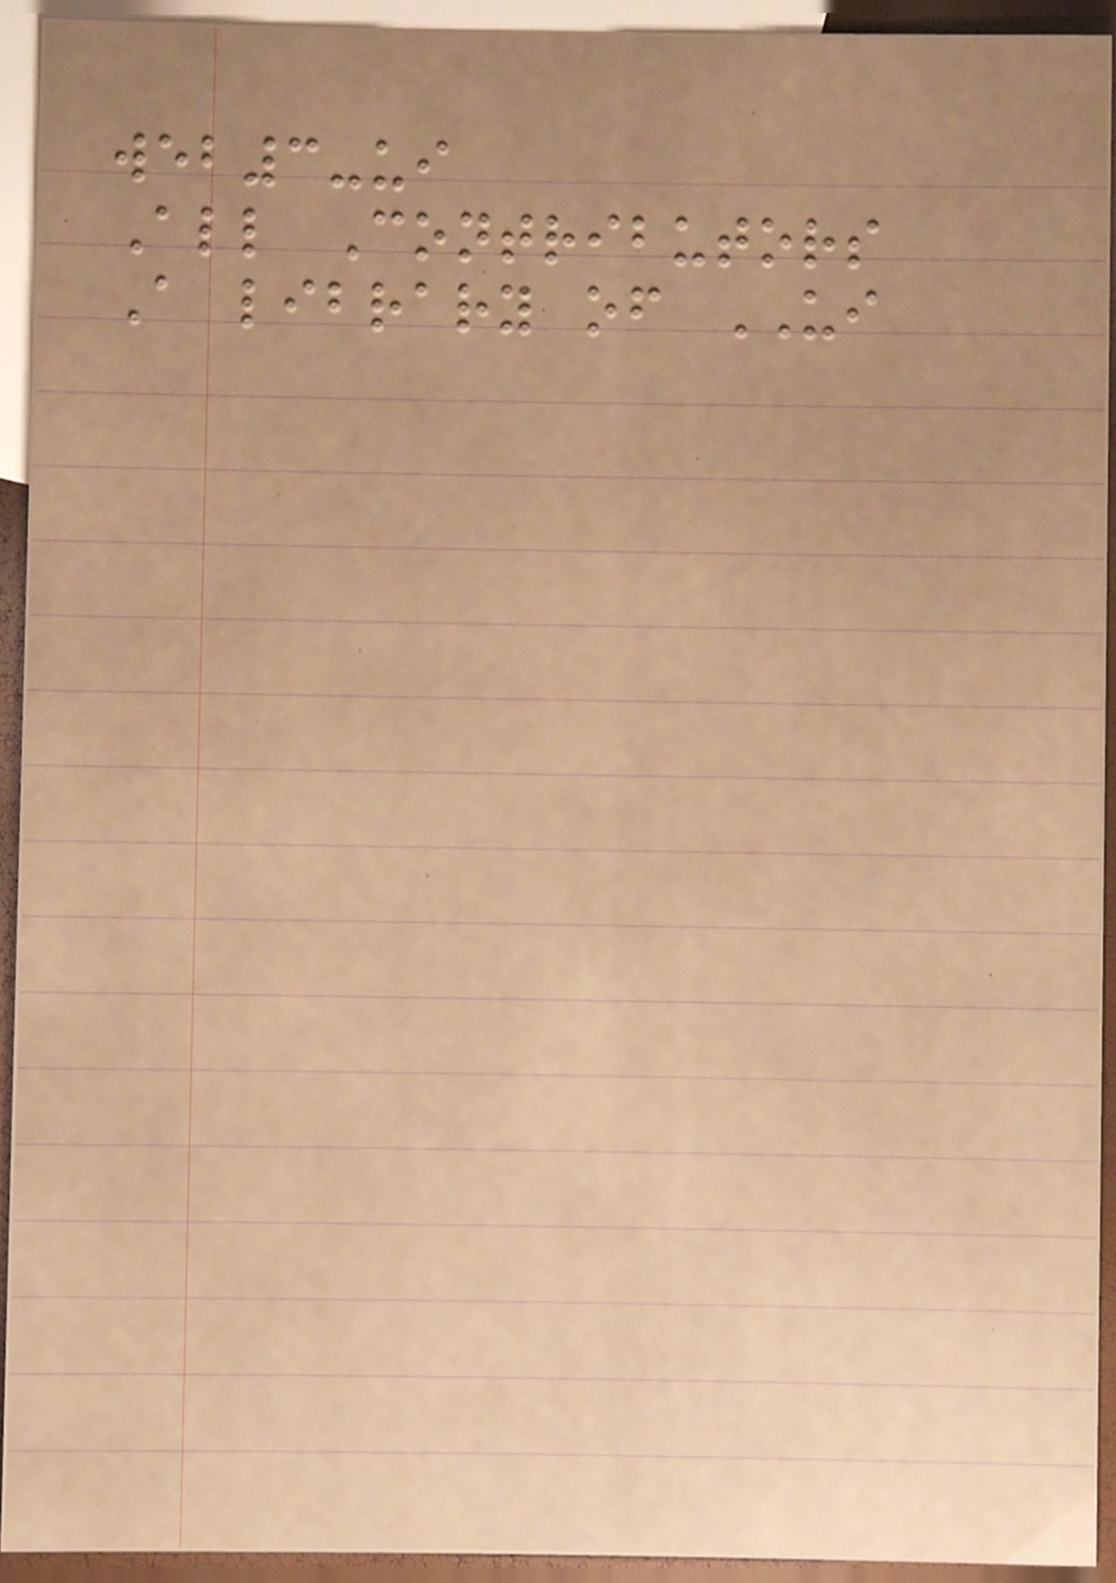web3-ui
All Contributors
A library of UI
